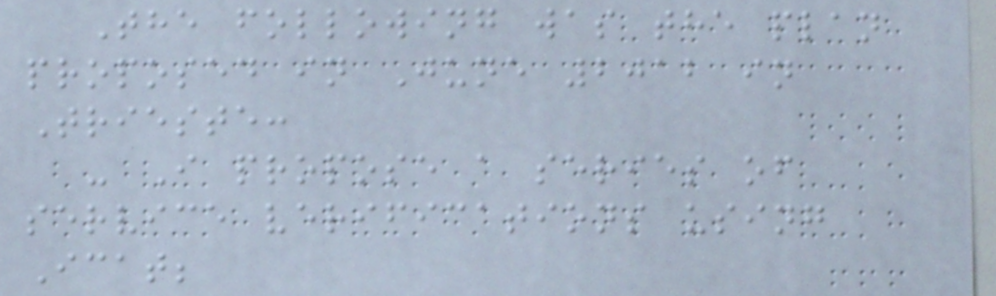The following was the plan
proposed in June 2012 in
Trieste:
- I propose a series of
service verifications using
Icat;
